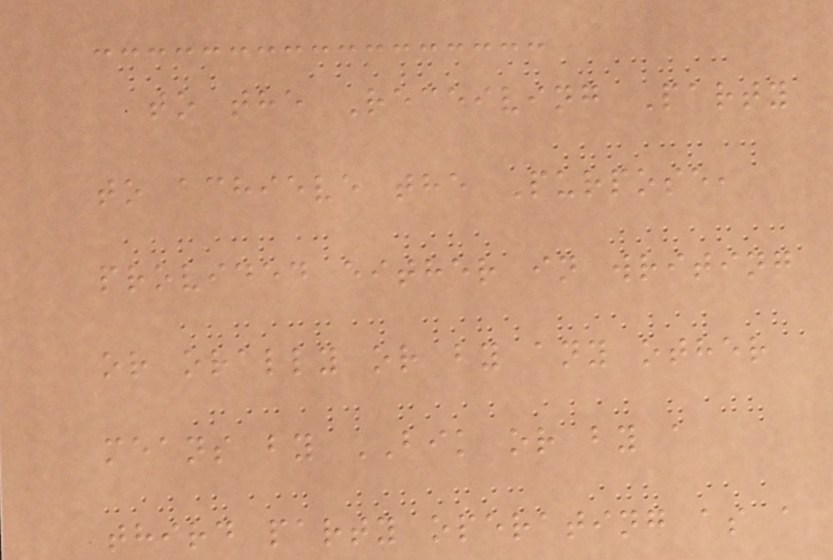to the Receiving Party
to achieve the Purpose,
provided either in writing
or orally or by any other
means by BIK or by a
third party operating as a
